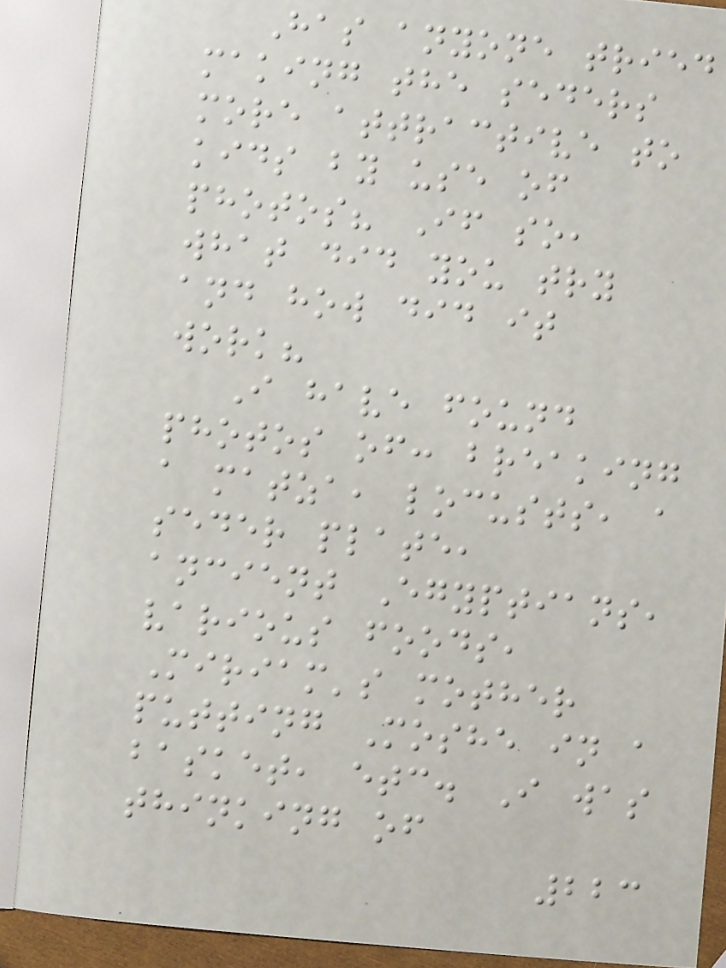Has anyone tried
making the seders
more attractive to
kids by use of
photos? If so,
what did you try
and how did it
work?
I have found
photos of: breaking
a matza, locusts, a
seder plate,
ancient Egyptians,
various foods,
Miriam's mother
putting Moshe in a
basket, etc. I was
thinking of
223
